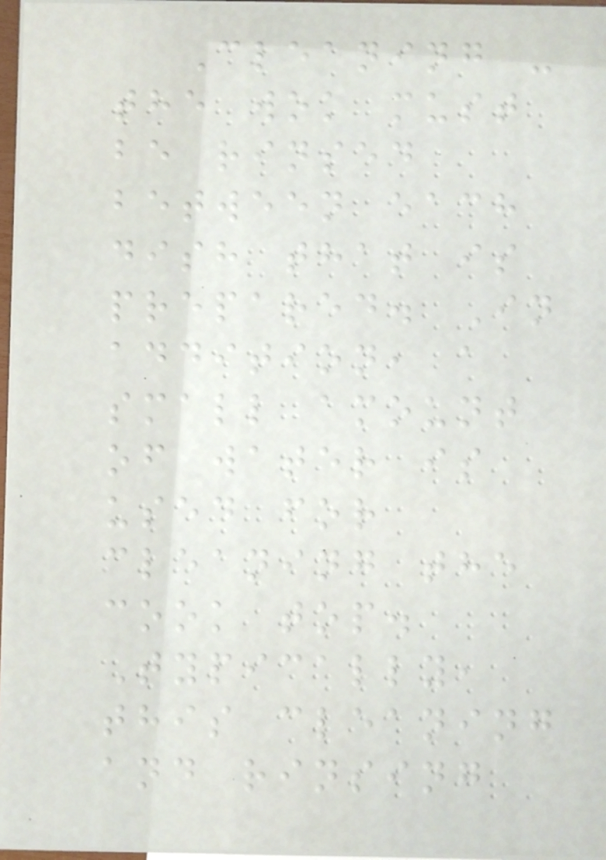Cleaning -
the wok must
be rinsed
between each
dish that is
prepared. In
addition, a
small amount
of water is
used for
cleaning the
cook top.
Typically,
this cleaning
and rinsing
